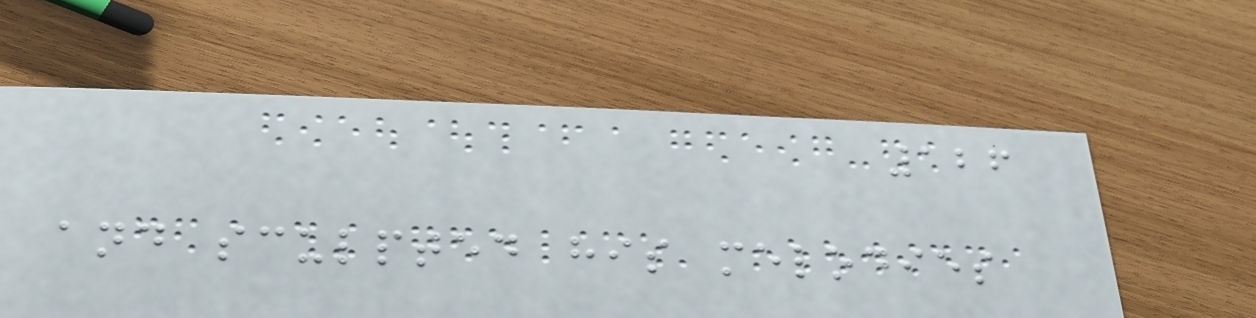126
and sculpted his melodies
